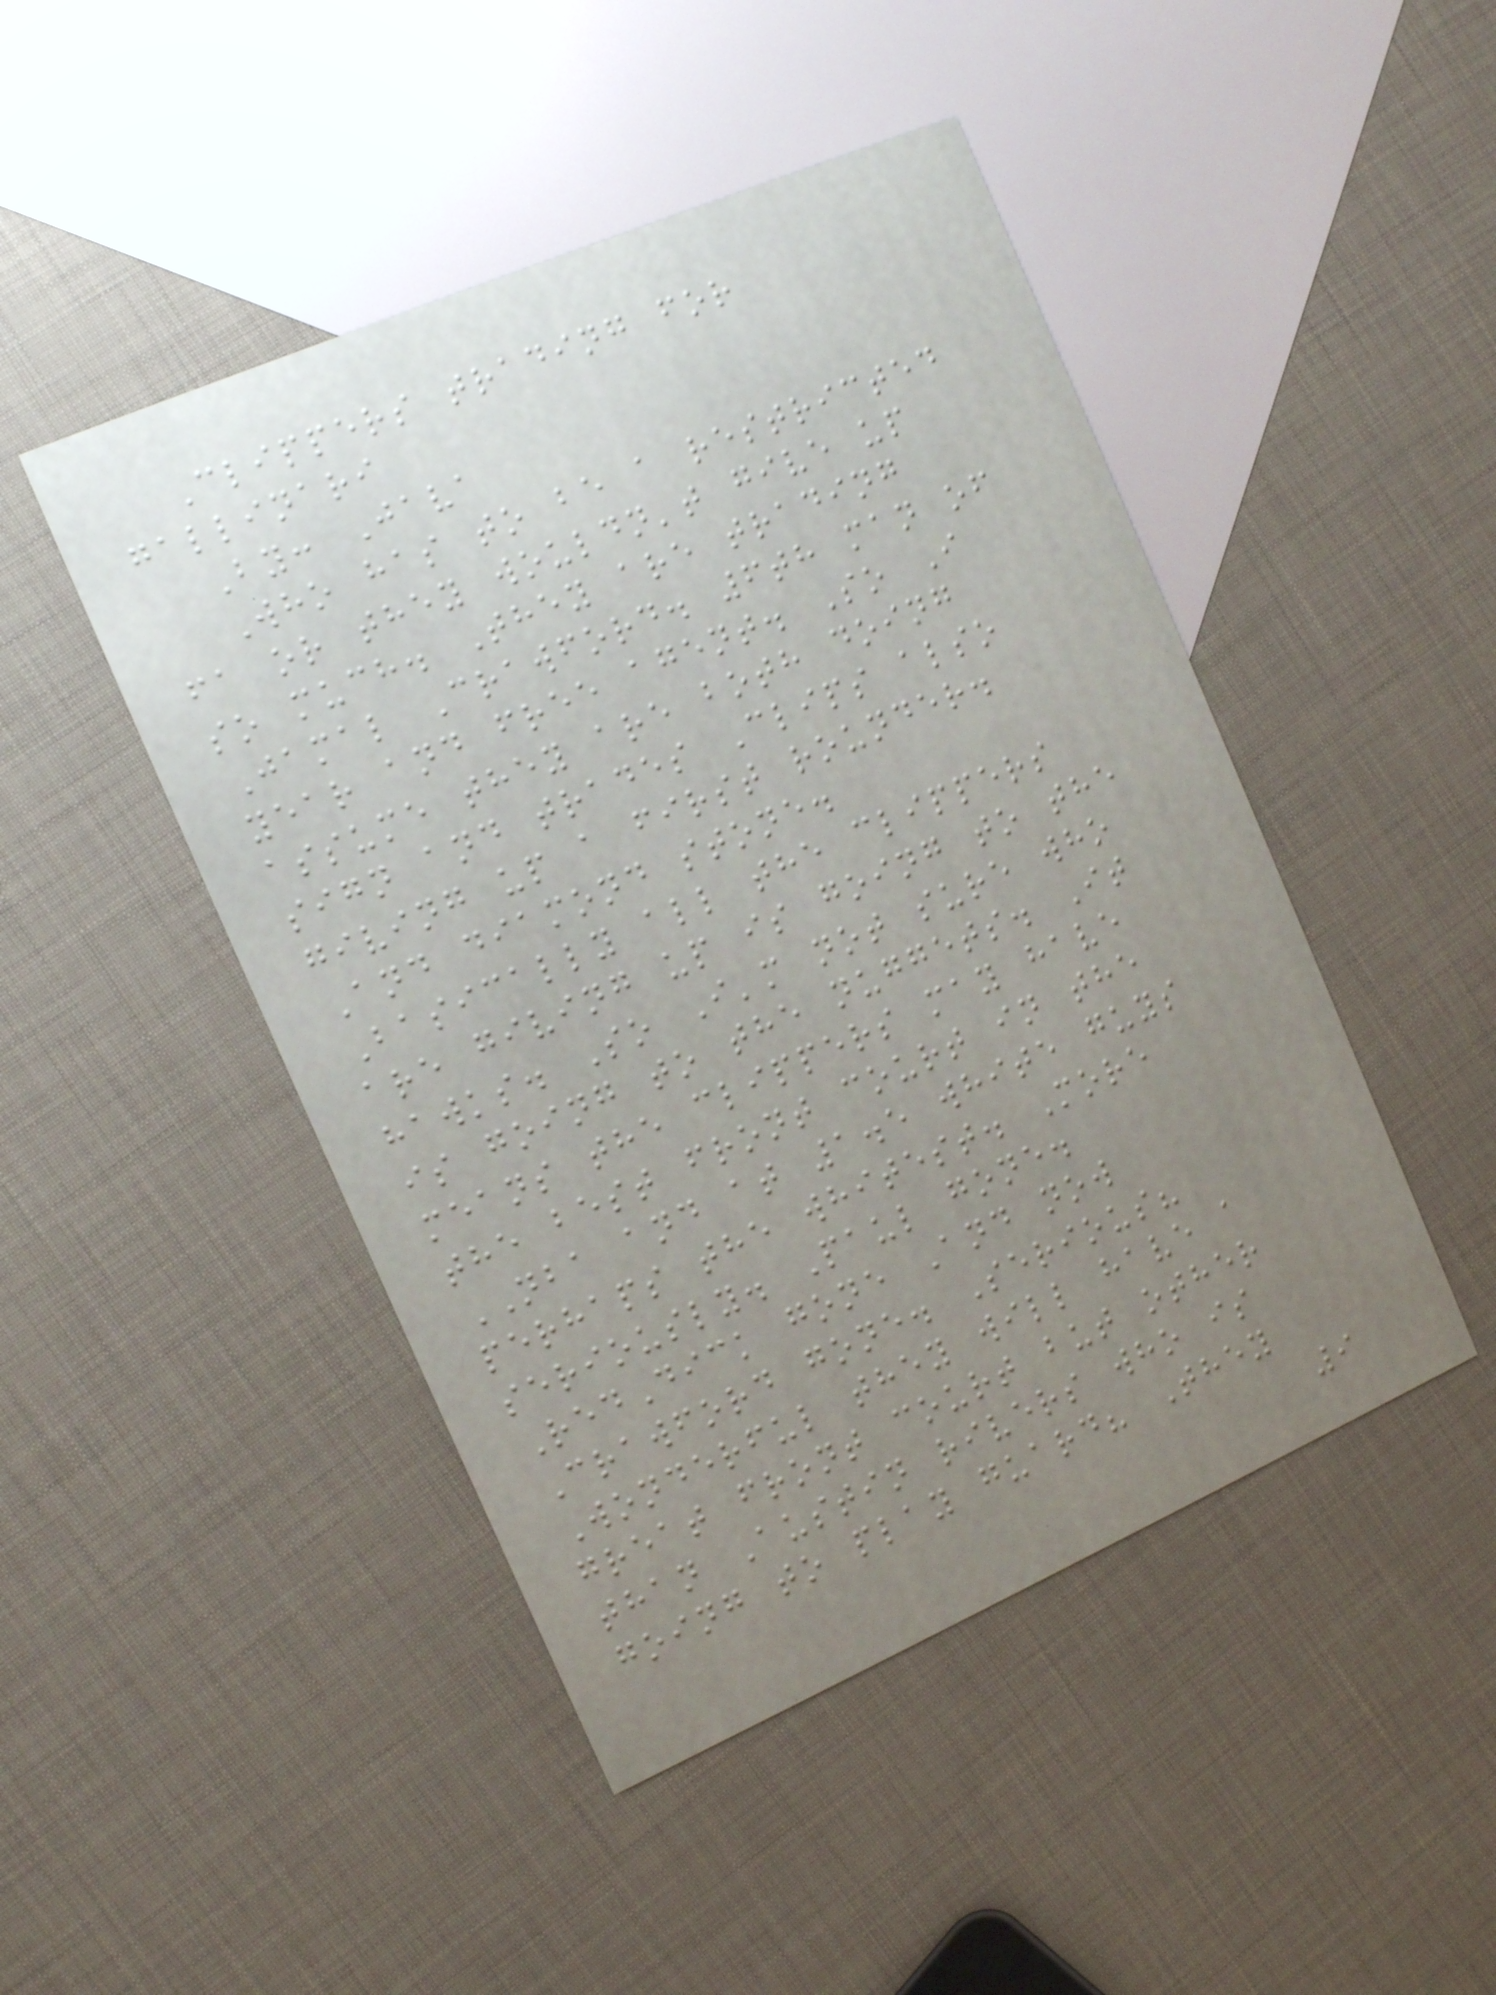Clippers trading for
gallinari
By: Java
Who has to be a restricted
fa or they wouldn't give up
so much. They are trading
Jamal Crawford. 6th man of
year and free agent. So I
assume they are both doing
sign and trades Clips also
giving up a first rounder.
And diamond stone.
Basically all the clippers
are giving up is going to the
hawks. So I'm not sure who
is going to the nuggets. It
means the clippers may have
the best front court in the
NBA and at 1.5 white guys
perhaps the whitest. More
seriously. Paul gone.
RedDick gone And now
Crawford gone. Serious?
Wonderful they will have a
great front court but other
than Austin rivers who is
going to play guard? They
9
